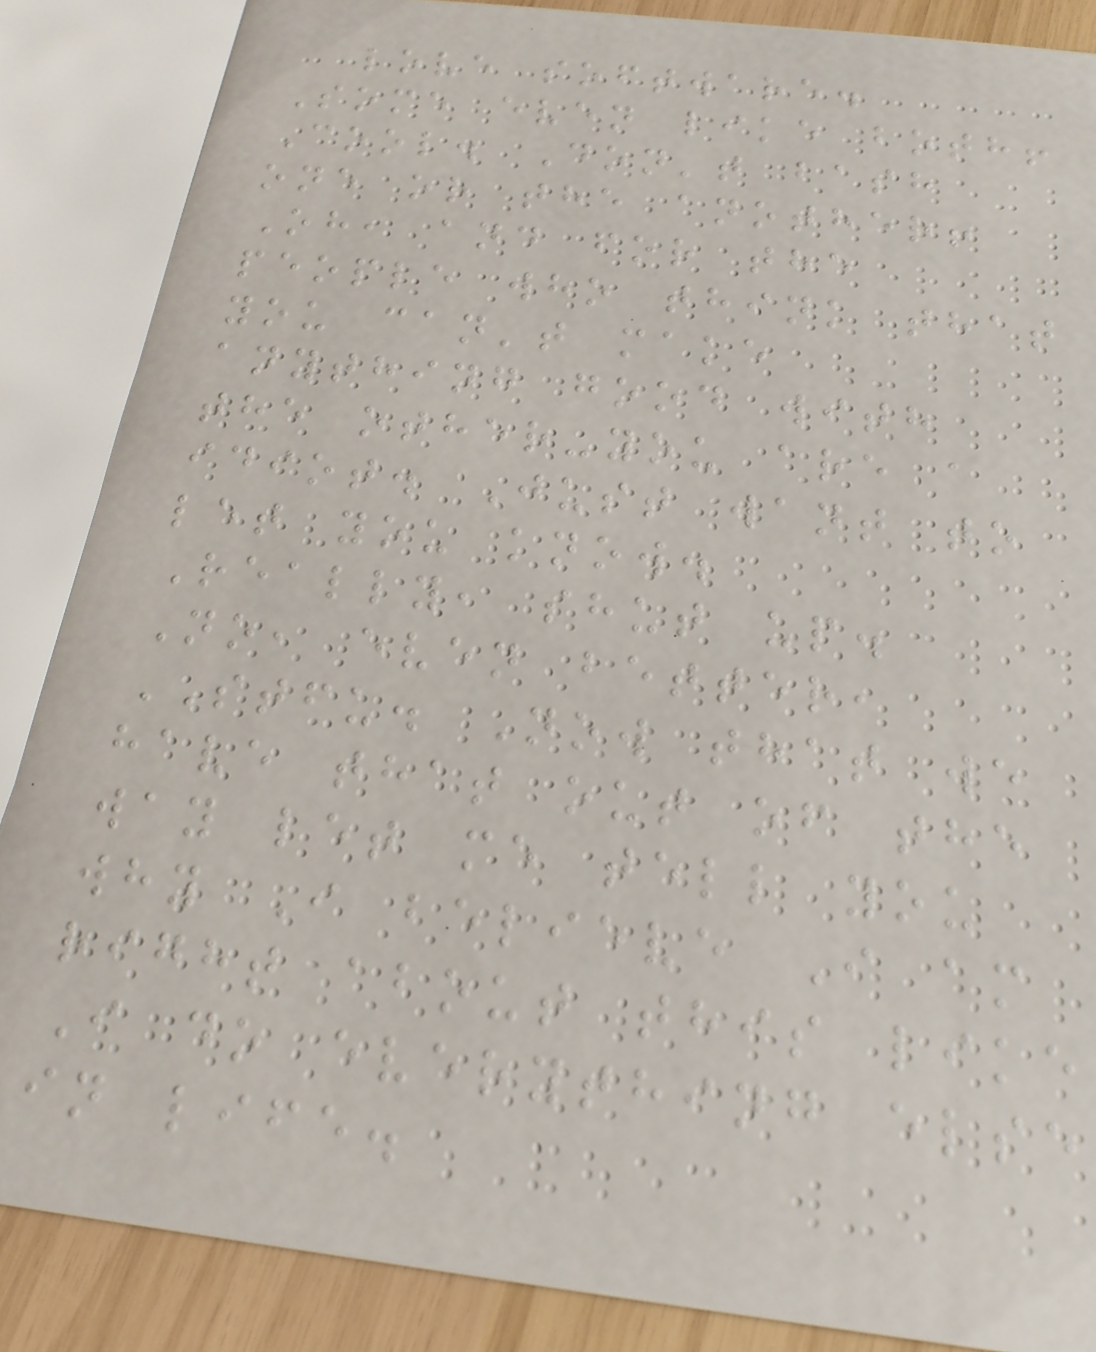love software.
Some even like both!
Cool. Don't bash
one or the another!
Oh, and for the
people who think that
you can't make
anything good with
the other-you are a
idiot. Just want to
let you know.
Really, shut up.
No, even better,
STFU. Now that we
have that out of the
way let me tell you
why I believe I am
right about this like
I do everything else
in life.
